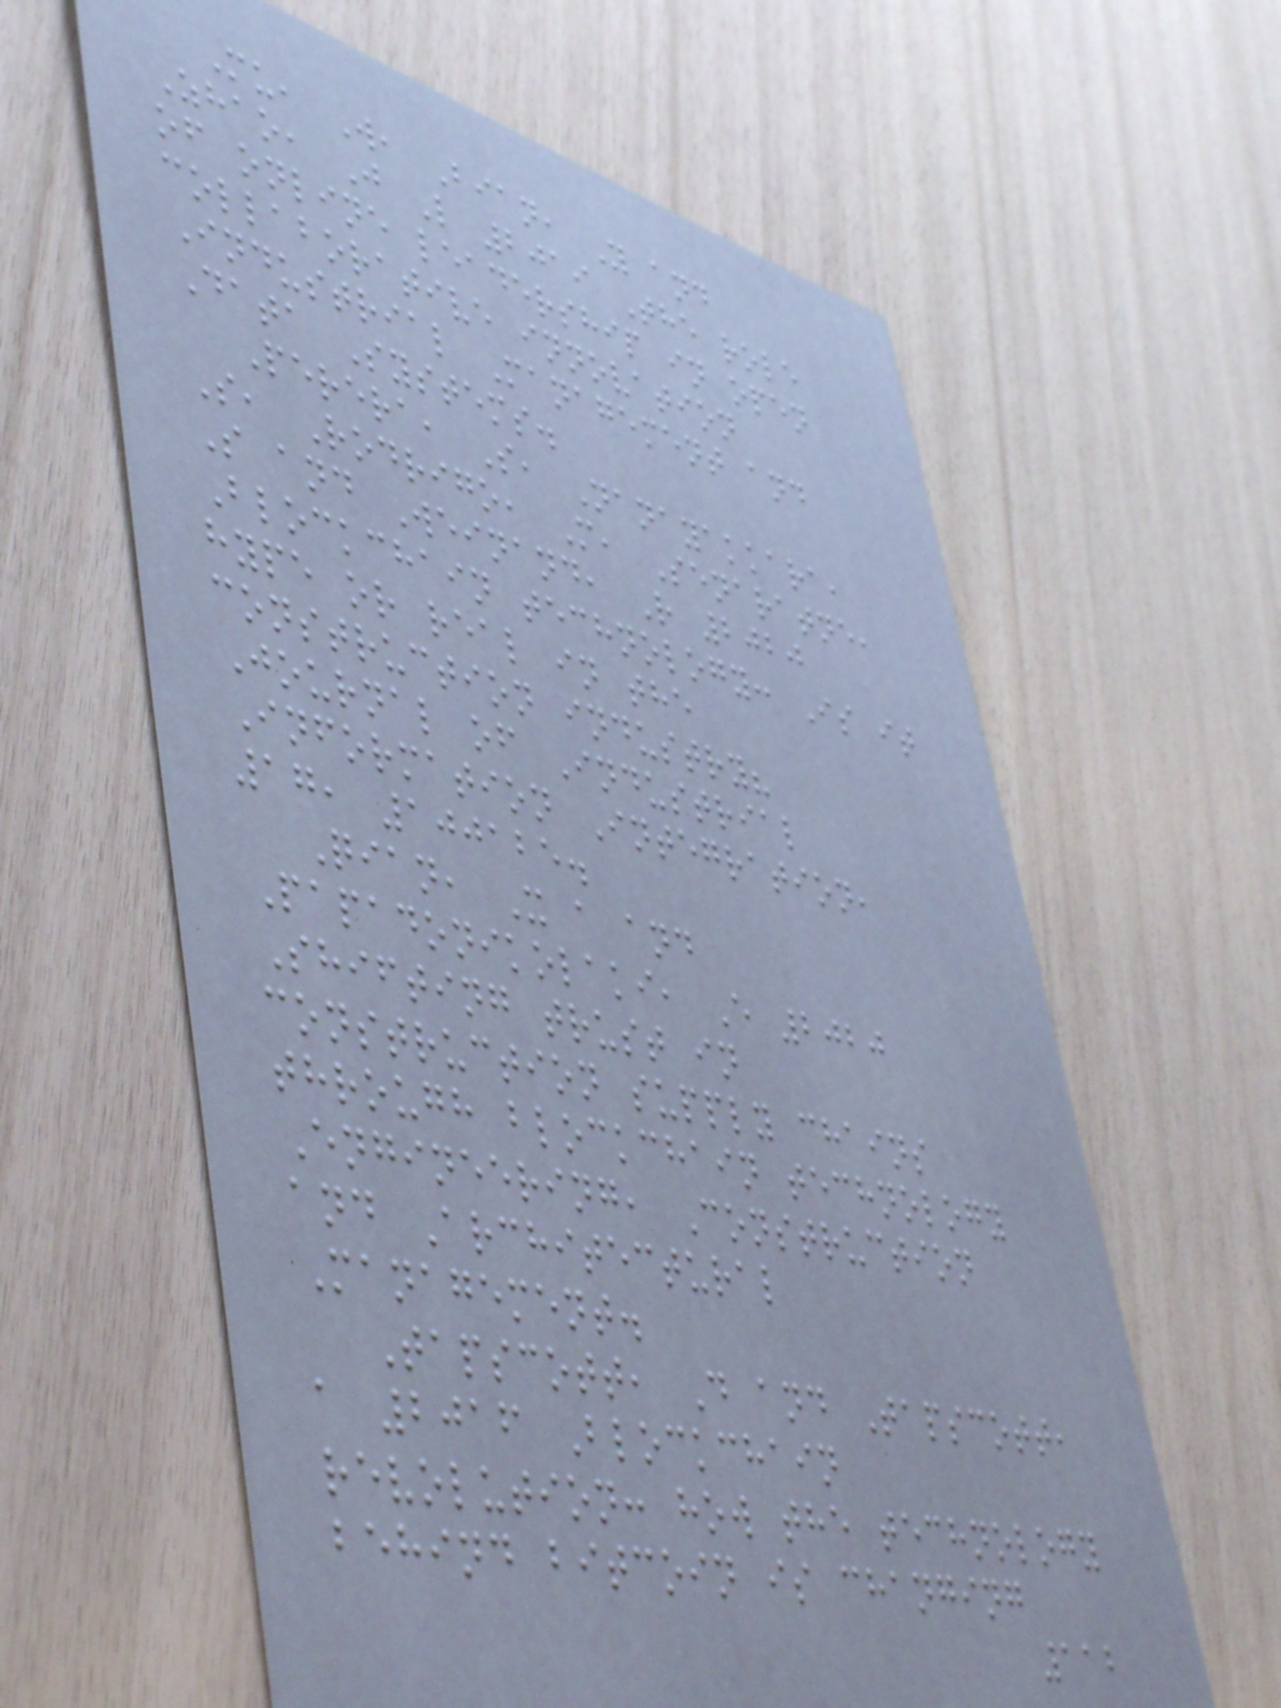Mu, W, Bian, Y and
Zhao, J L 2019 The role
of online leadership in open
collaborative innovation
Industrial Management and
Data Systems.
Perera, S, Nanayakkara,
S, Rodrigo, M, Senaratne,
S and Weinand, R 2020
Blockchain technology: Is it
hype or real in the
construction industry?
Journal of Industrial
Information Integration,
17, 100125.
Qian, X a and
Papadonikolaki, E 2020
Shifting trust in
construction supply chains
through blockchain technology
Engineering, Construction
and Architectural
Management.
Tapscott, D and Tapscott,
a 2016 Blockchain
revolution: how the technology
behind bitcoin is changing
112
